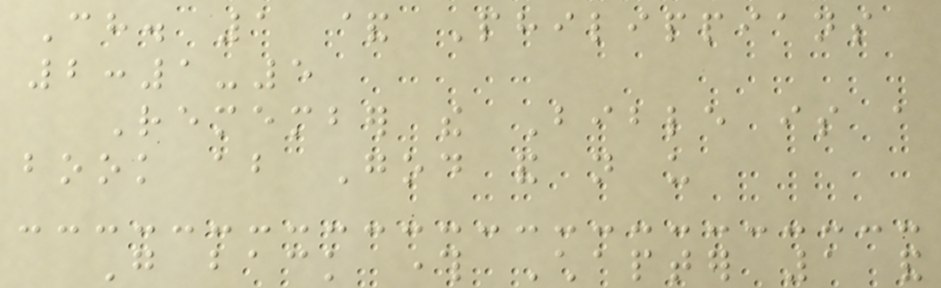Ch. 1 & Philippians
2:1-5
Remember the Bible is a
book about God and not us
Go back through Chapter 1 and
